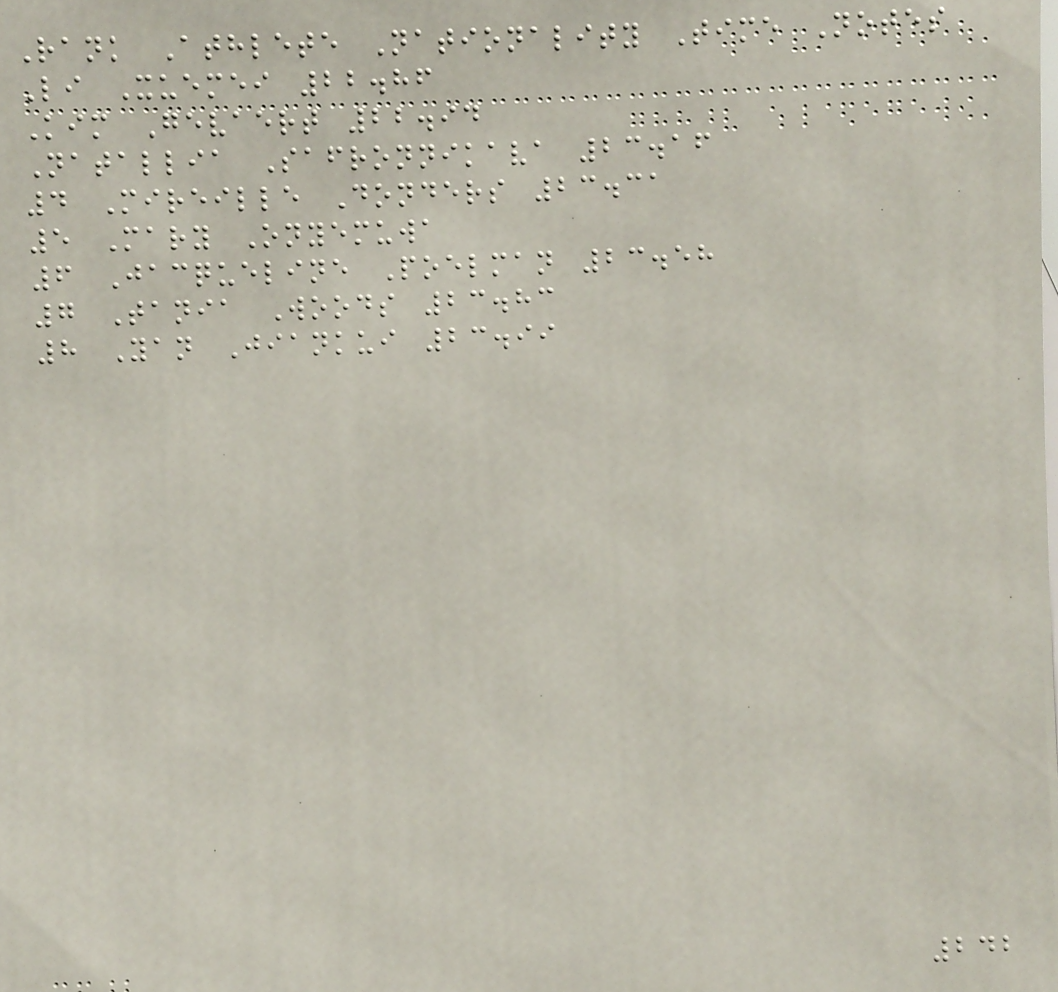Rank Athlete Nationality Time Notes
Li Xuemei 22.86
Kim Gevaert 22.94
Natallia Safronnikava 23.16
4 Mireille Donders 23.31
5 Mary Onyemuwa
6 Jacqueline Poelman 23.58
7 Tania Woods 23.83
8 Yan Jiankui 23.99
242
